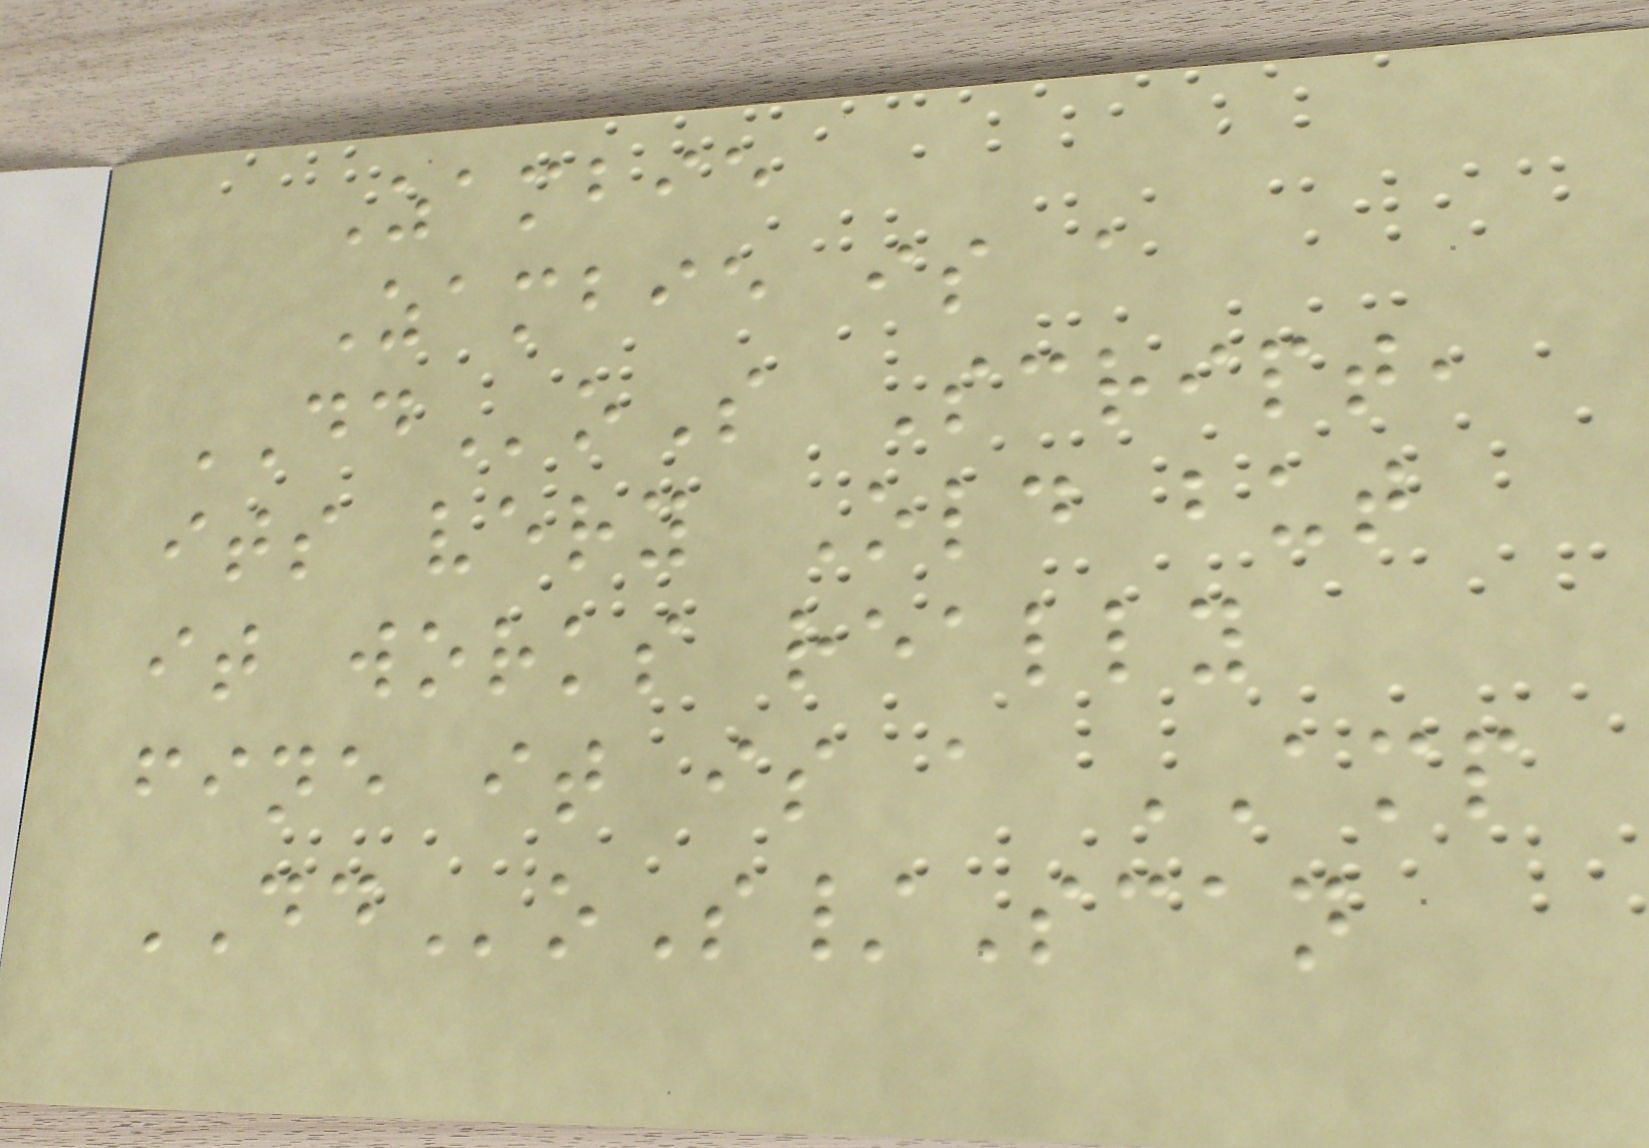Zambie
Zambie is a
DDoS Script,
its very Old but
it works really
fine it is a AMP
DDoS/Scan
